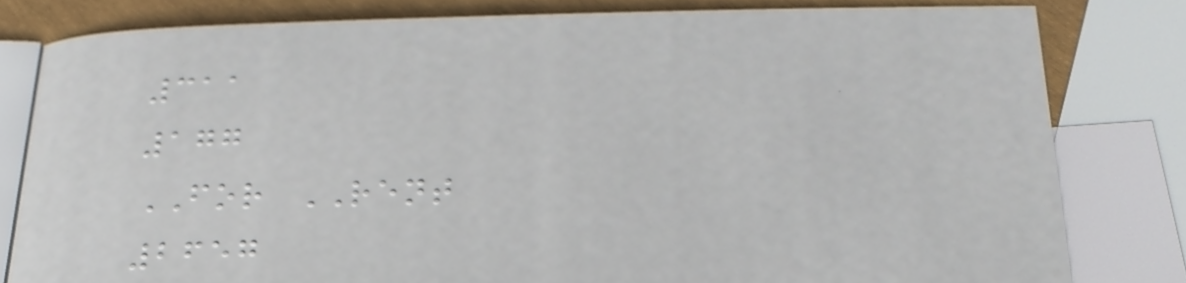311
177
FOR RENT
2657
